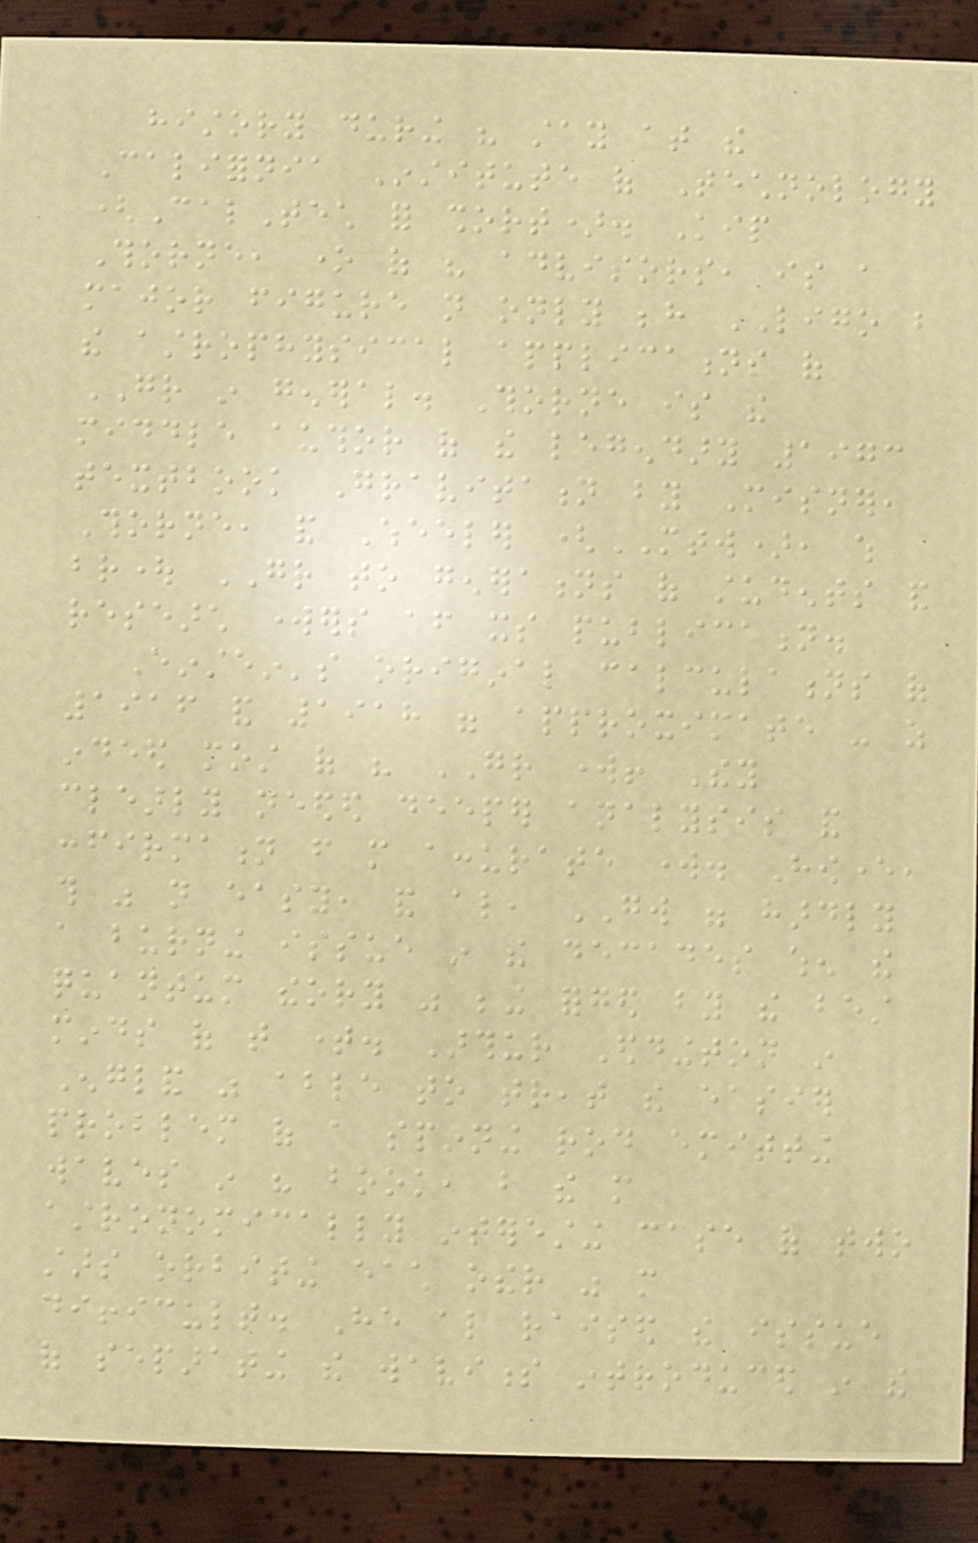history during his stay at the
California Institute of Technology
(CalTech for short). Kip
Thorne, one of his advisors, is a
major figure not only behind LIGO but
the astrophysical applications of
GR in general. Thorne is the
middle author of the legendary 1973
textbook Gravitation by Misner,
Thorne, and Wheeler (MTW), which
brought GR to generations of students and
research workers after its publication.
Einstein's original calculations of
1916 and 1918 were approximate - as
indeed most of his GR work! They
clearly needed deeper analysis and
confirmation from more accurate work. However,
this was not easy, and also, GW were hardly
a burning issue in the decades when the
quantum theory was being forged by the best
minds of that time. Arthur Eddington in
England was able to treat the easier
problem of a spinning rod emitting
waves in his book, but the more
astronomically interesting case of two
stars orbiting each other was more
difficult. He also raised the issue
of separating the waviness introduced in the
